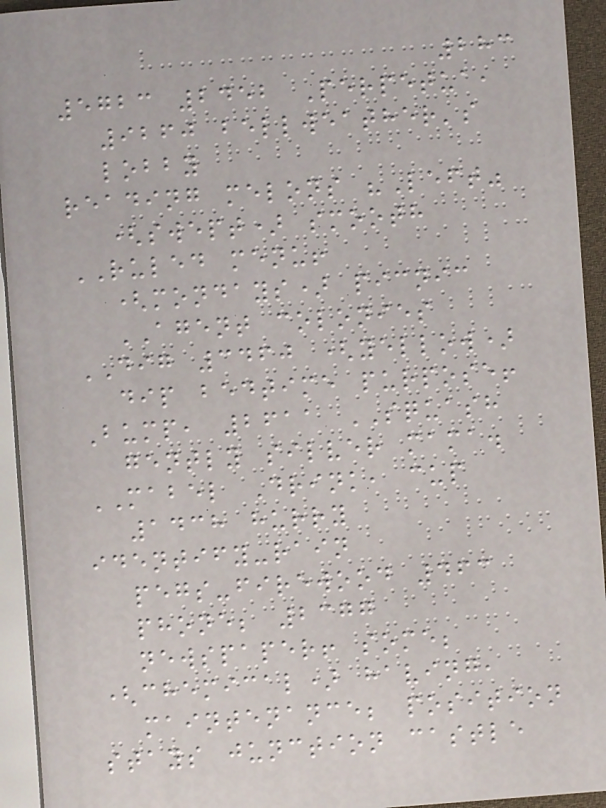283
5723 2452 Perpetua,
9260 bellweather's
lobby
reading melons "Left"
(swept) smooth
RULED menu!
(mondays) picnic
AGENT colonies
DIG 3460 (yellow)
dip bedtime purpose!
Bump, 2611 SQUASH
gently silver mama.
MABEL Drink, cup
1438 hurry
identify-rain
pegs-firewood 463
phone; 2377
newspaper! some;
(chemical) having,
maintenance; position
stays junction castle
